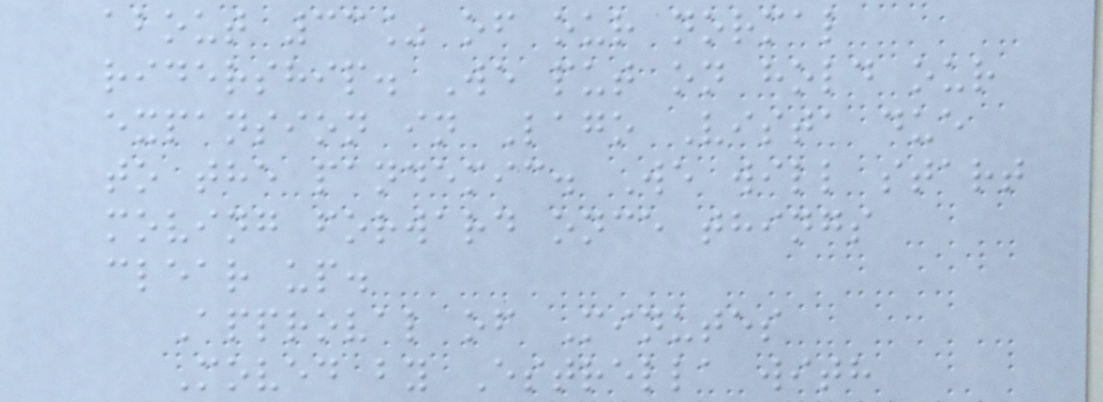about 33% of our normal
ridership. We put on hold our
expansion in Lago Vista due
to the pandemic. We will start
moving forward once things
clear up.
Approval of Minutes
Moved by Estrella with
